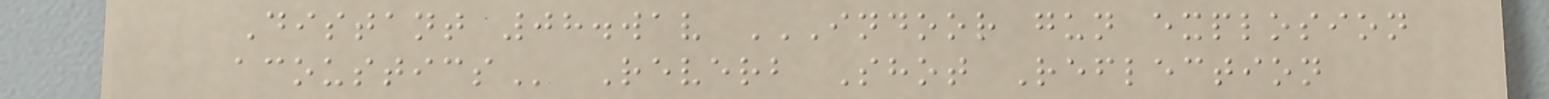Distant 08.wav INDOOR GUN EXPLOSION
ACOUSTICS Reverb Shot Reflection
